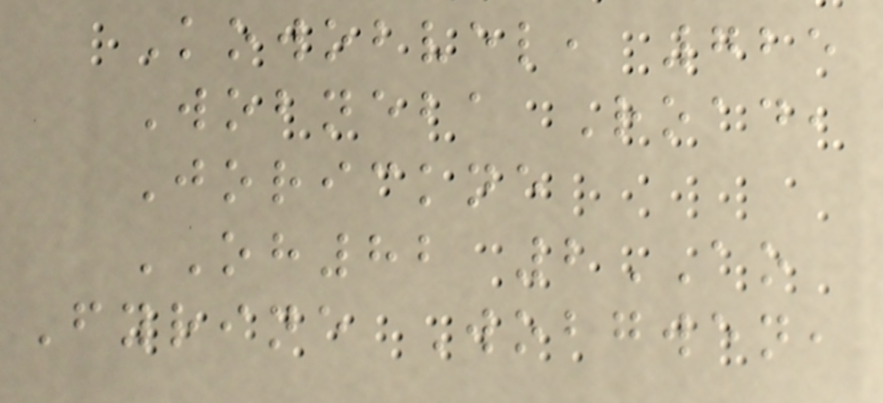Kowobvel, 725
Wobneba Road,
Jorickne
OH82 2AO
Fyrine Wobgwen,
